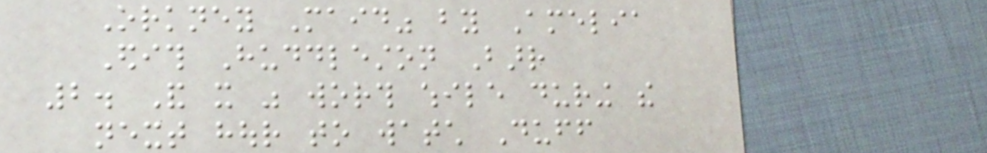Orkney Maid" by Amelia
Edith Huddleston Barr
2. And it was worth while during the
next hour to watch Duff
